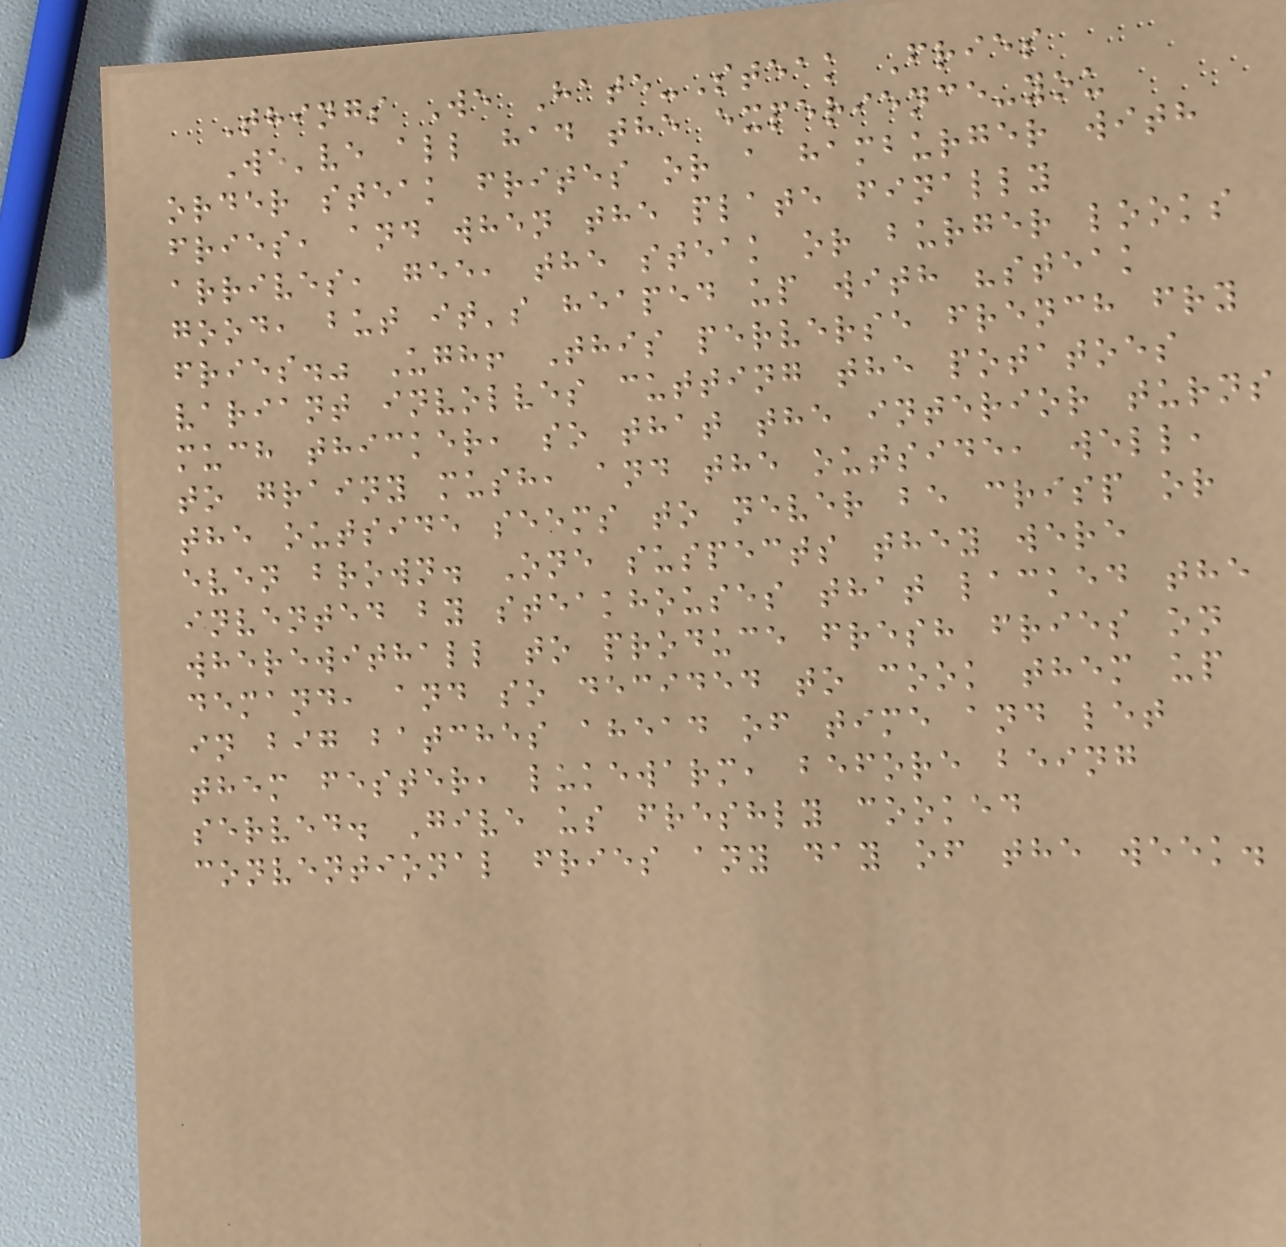Things We Hate-Steak Fries
We've all had the experience-you
order steak frites or a hamburger with
fries, and when the plate finally
arrives, gee, the steak or burger looks
good, but it's heaped up with "steak
fries." Ugh! This perverse french fry
variant involves cutting the potatoes
much thicker, so that the interior turns
to grainy mush, and the outside, well,
the outside seems to never be crisp or
even brown. One suspects they were
invented by steakhouses that lacked the
wherewithall to produce fresh fries on
demand, and so decided to cook them up
in big batches ahead of time and let
them fester, lukewarm, before being
served. Give us freshly cooked
conventional fries any day of the week.
